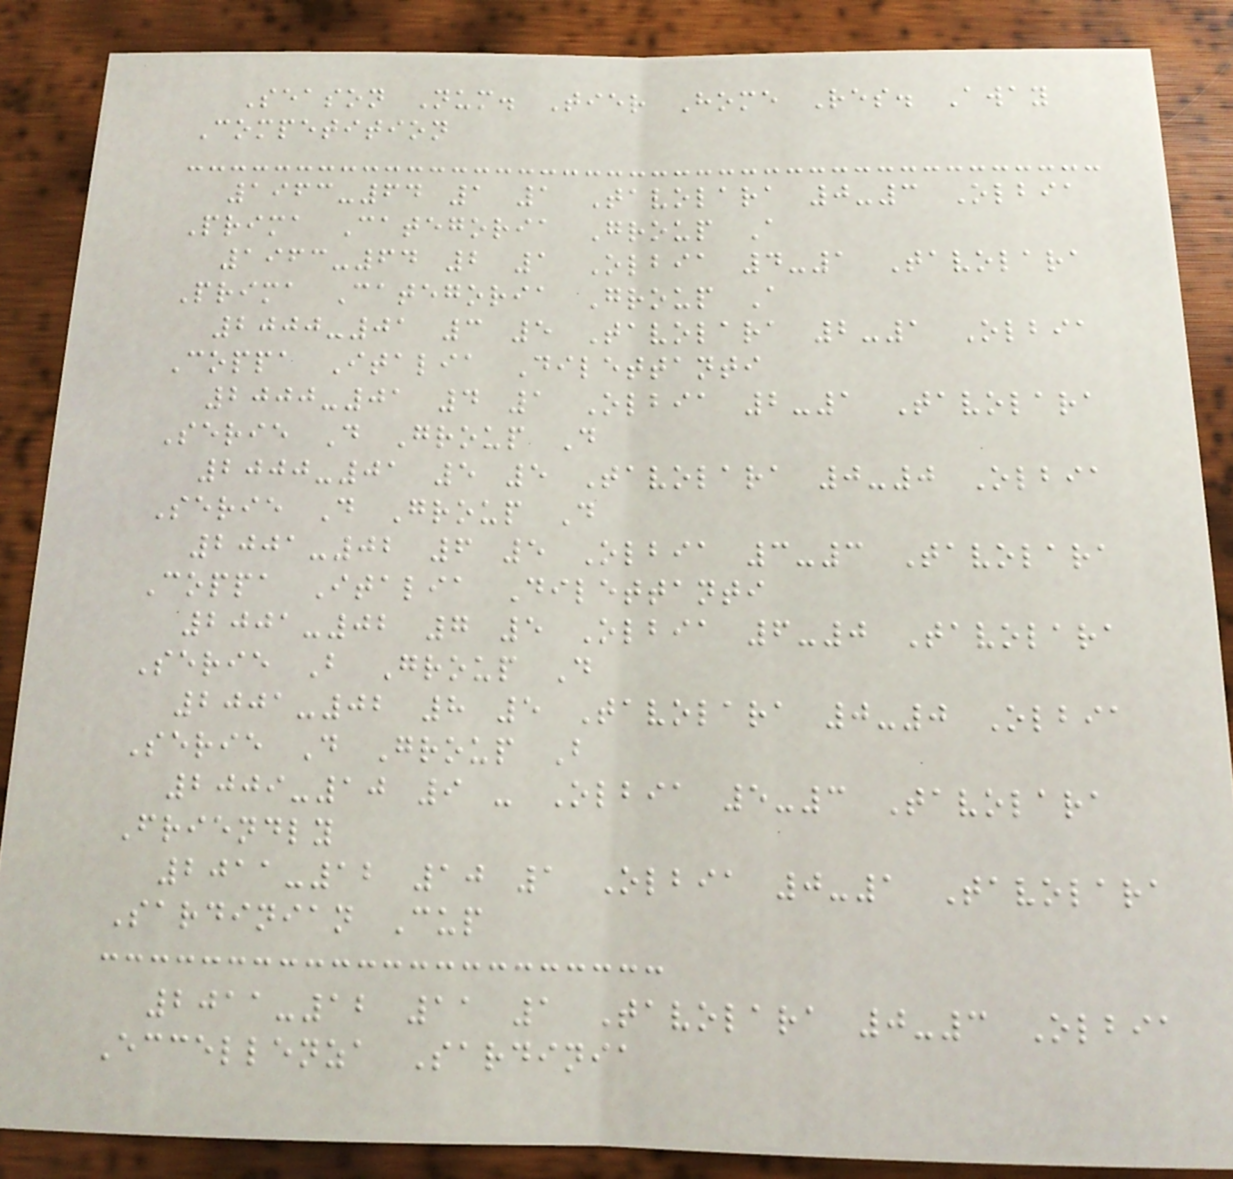Season Num. Tier Home Res. Away
Competition
1963-64 1 1 Tavolara 0-3 Olbia
Prima Categoria Group A
1963-64 2 1 Olbia 4-1 Tavolara
Prima Categoria Group A
2000-01 3 5 Tavolara 2-1 Olbia
Coppa Italia Dilettanti
2000-01 4 1 Olbia 2-1 Tavolara
Serie D Group D
2000-01 5 5 Tavolara 0-0 Olbia
Serie D Group D
2001-02 6 5 Olbia 3-3 Tavolara
Coppa Italia Dilettanti
2001-02 7 5 Olbia 6-0 Tavolara
Serie B Group D
2001-02 8 5 Tavolara 0-0 Olbia
Serie D Group B
2009-10 9 - Olbia 5-3 Tavolara
Friendly
2011-12 10 1 Olbia 0-1 Tavolara
Sardinian Cup
2011-12 11 1 Tavolara 0-3 Olbia
Eccellenza Sardinia
